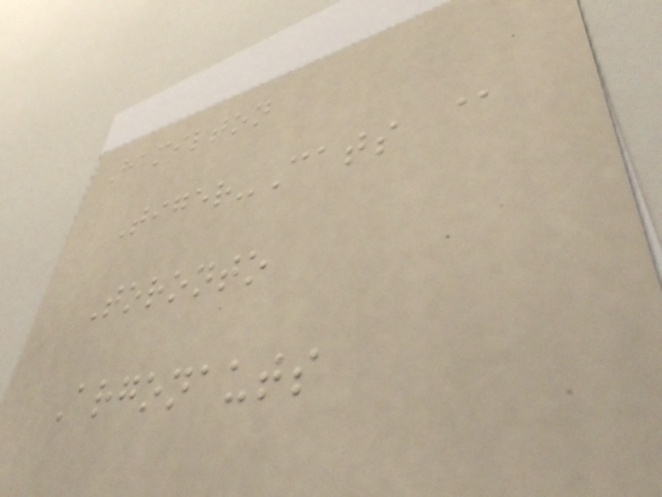Hamilton
Tiger-Cats @
Toronto
Argonauts
